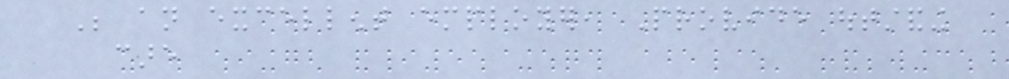Be an excellent employer, Provide outstanding
care
